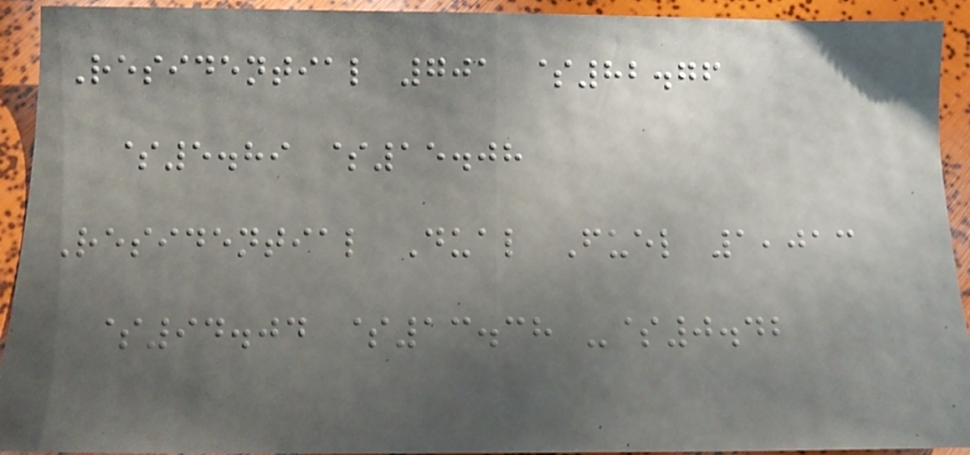Residential 701 $82.76
$5.89 $15.08
Residential Dual Fuel 1,013
$94.04 $13.38 -$0.42
